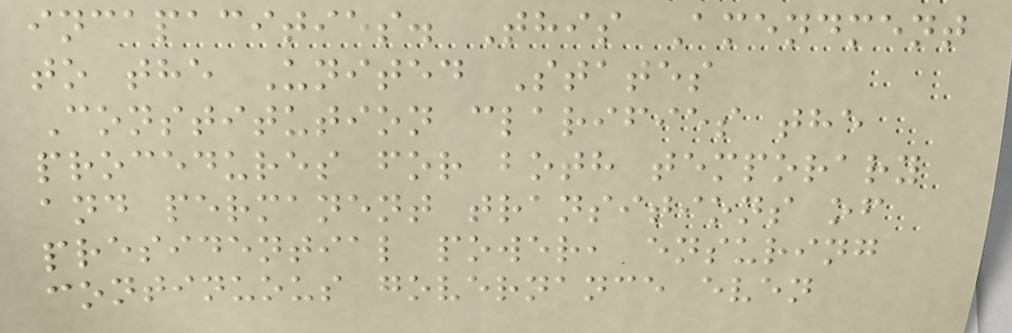incapacities. This Amendment
to the United States
Constitution clarifies the
procedures for both temporary
and permanent transitions of
presidential power, ensuring
continuous governance even
